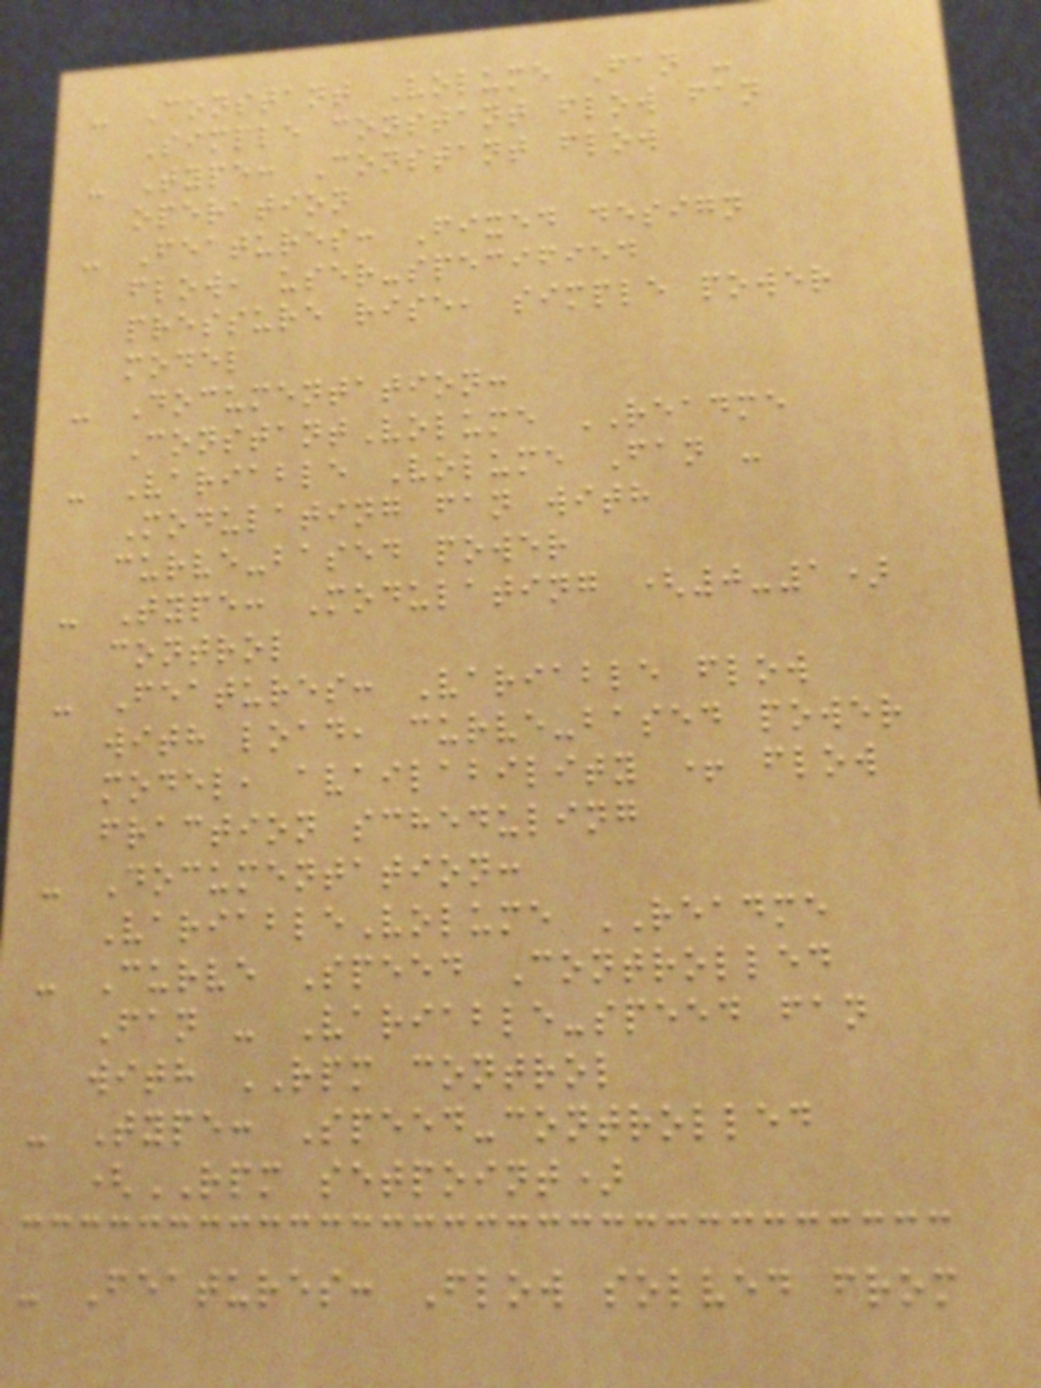- Constant Volume Fan -
Simple constant flow fan
- Type: Constant flow
operation
- Features: Fixed design
flow, user-specified
pressure rise, simple power
model
- Documentation:
ConstantVolume README
- Variable Volume Fan -
Modulating fan with
curve-based power
- Type: Modulating (0-1)
control
- Features: Variable flow
with load, curve-based power
model, availability + flow
fraction scheduling
- Documentation:
VariableVolume README
- Curve Speed Controlled
Fan - Variable-speed fan
with RPM control
- Type: Speed-controlled
(RPM setpoint)
- Features: Flow solved from
